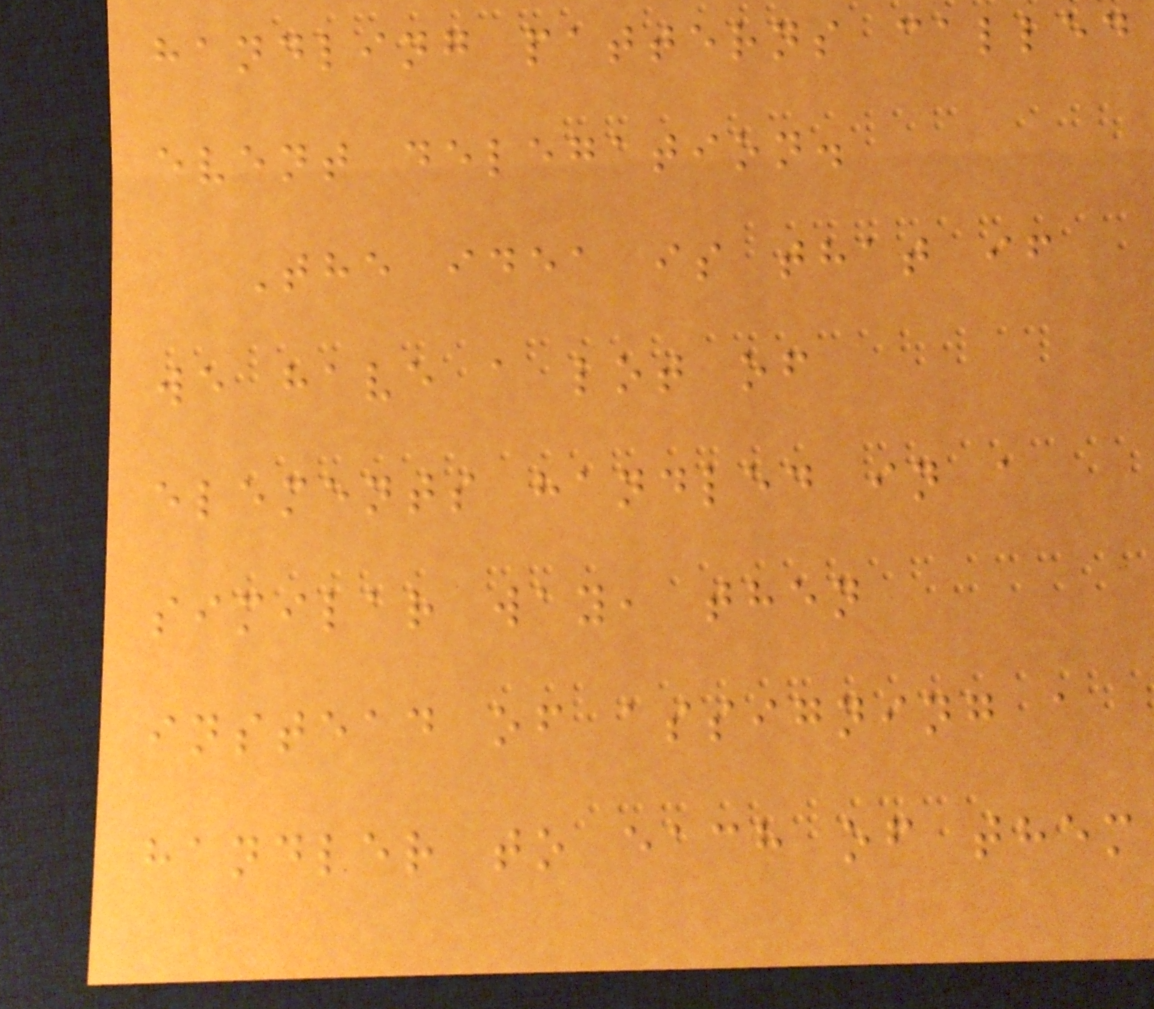handling patterns called
event delegation.
The idea is that if
we have a lot of
elements handled in a
similar way, then
instead of assigning a
handler to each of them
